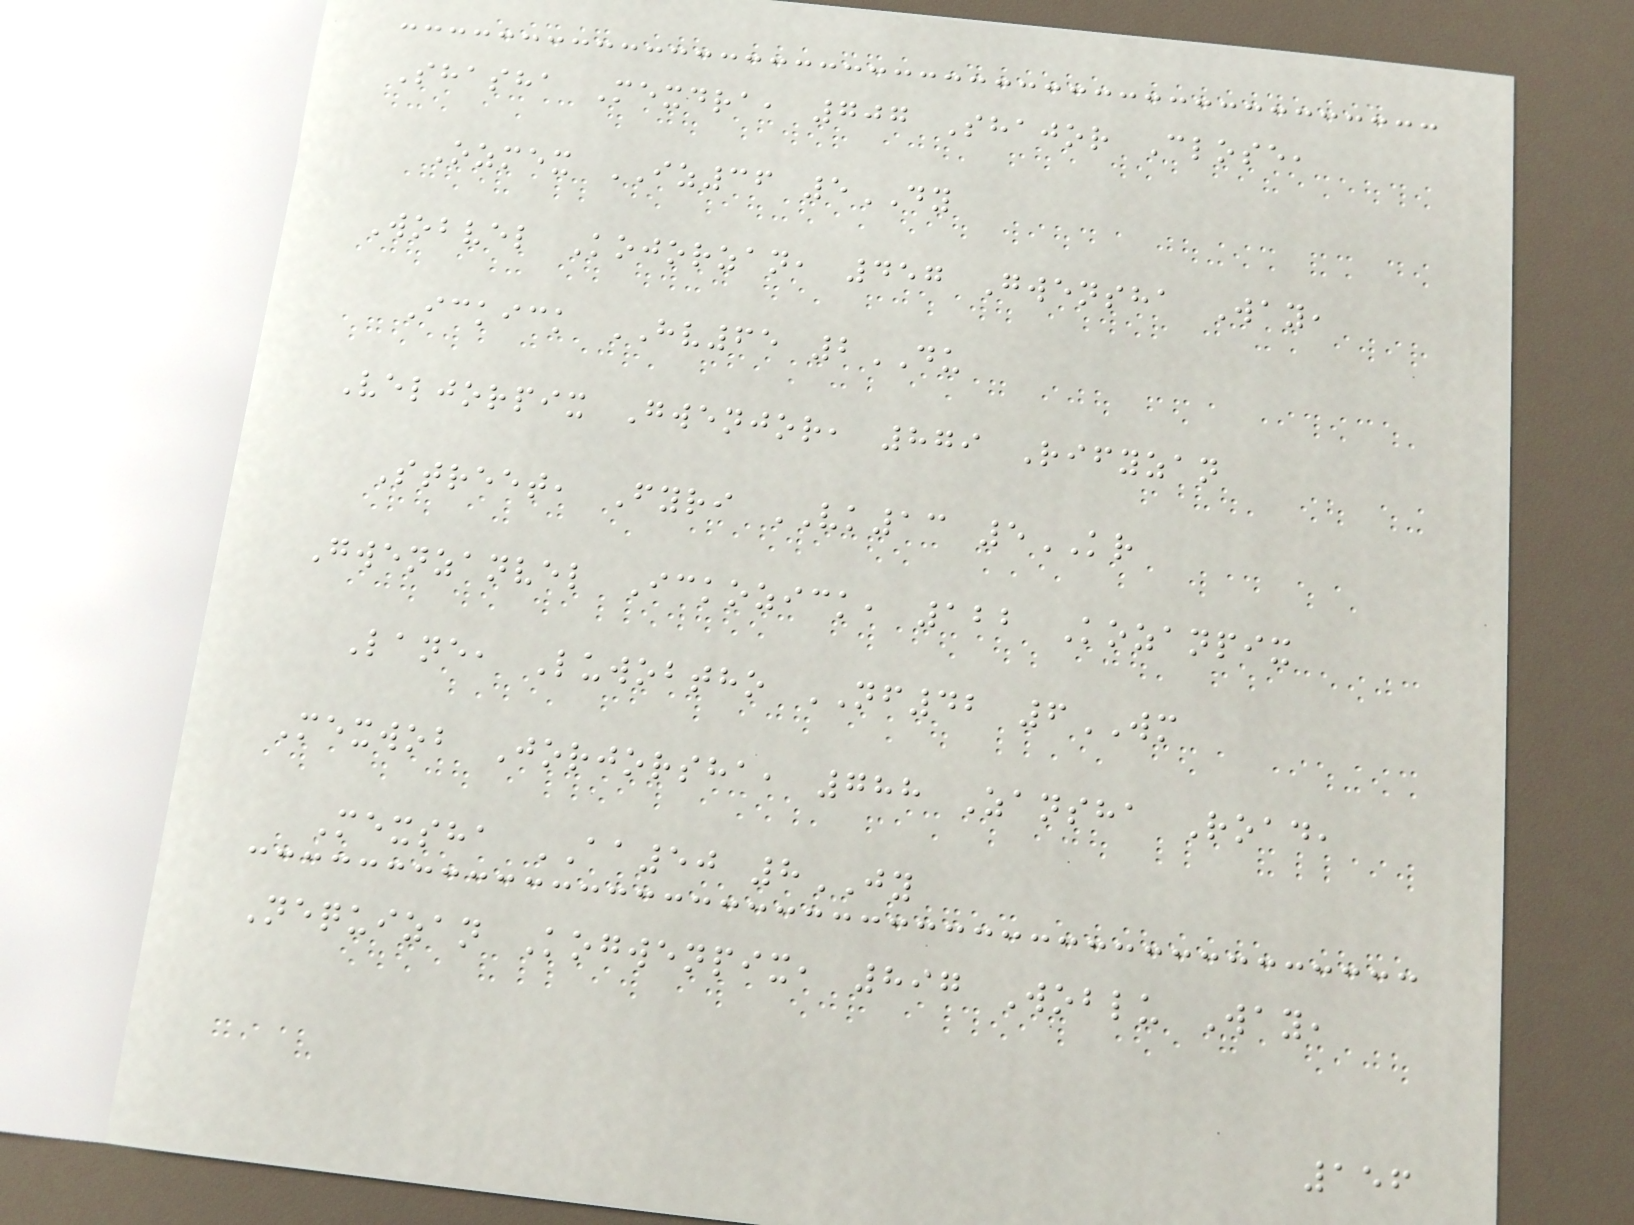Shasha Mexdra, 707 Shajor Close,
Ozmex IZ36 5DY
Wobvel Kojorzan, 457 Gwensha Way,
Ickick HV65 2DU
Veljorpix Gwenjor, 879 Rifyzan
Street, Fyri VK13 5KR
Gwenzanvel Ickozick, 122 Kozanpix
Lane, Luwobtho NF42 6WM
Mexwob Jorjorsha, 788 Zansha Road,
Mexsha AA50 8JY
Nequizan Kogwenpix, 897 Woblu Way,
156
